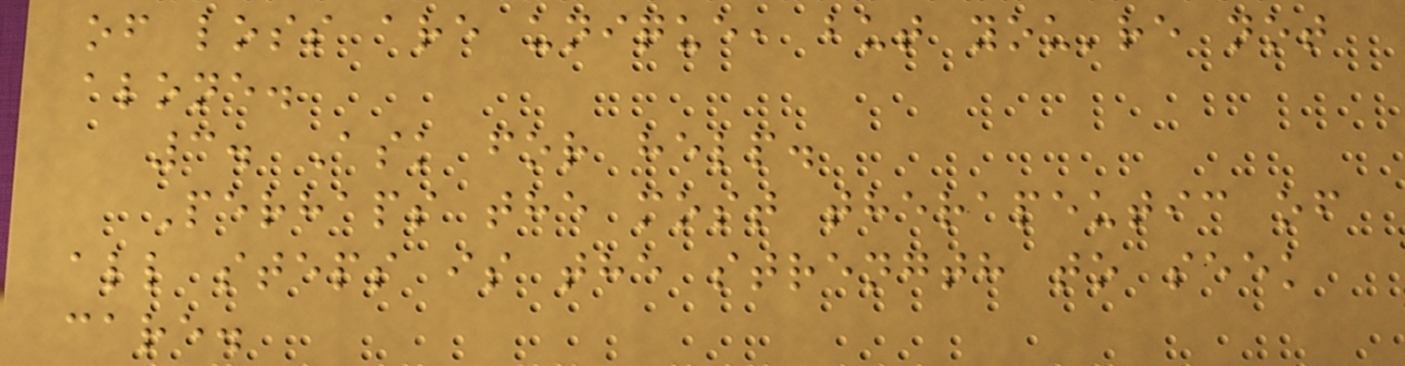of loss are unique, but you're not
alone.
3. Ask for help.
Perhaps the most therapeutic of
all steps is the strength to seek
care.
